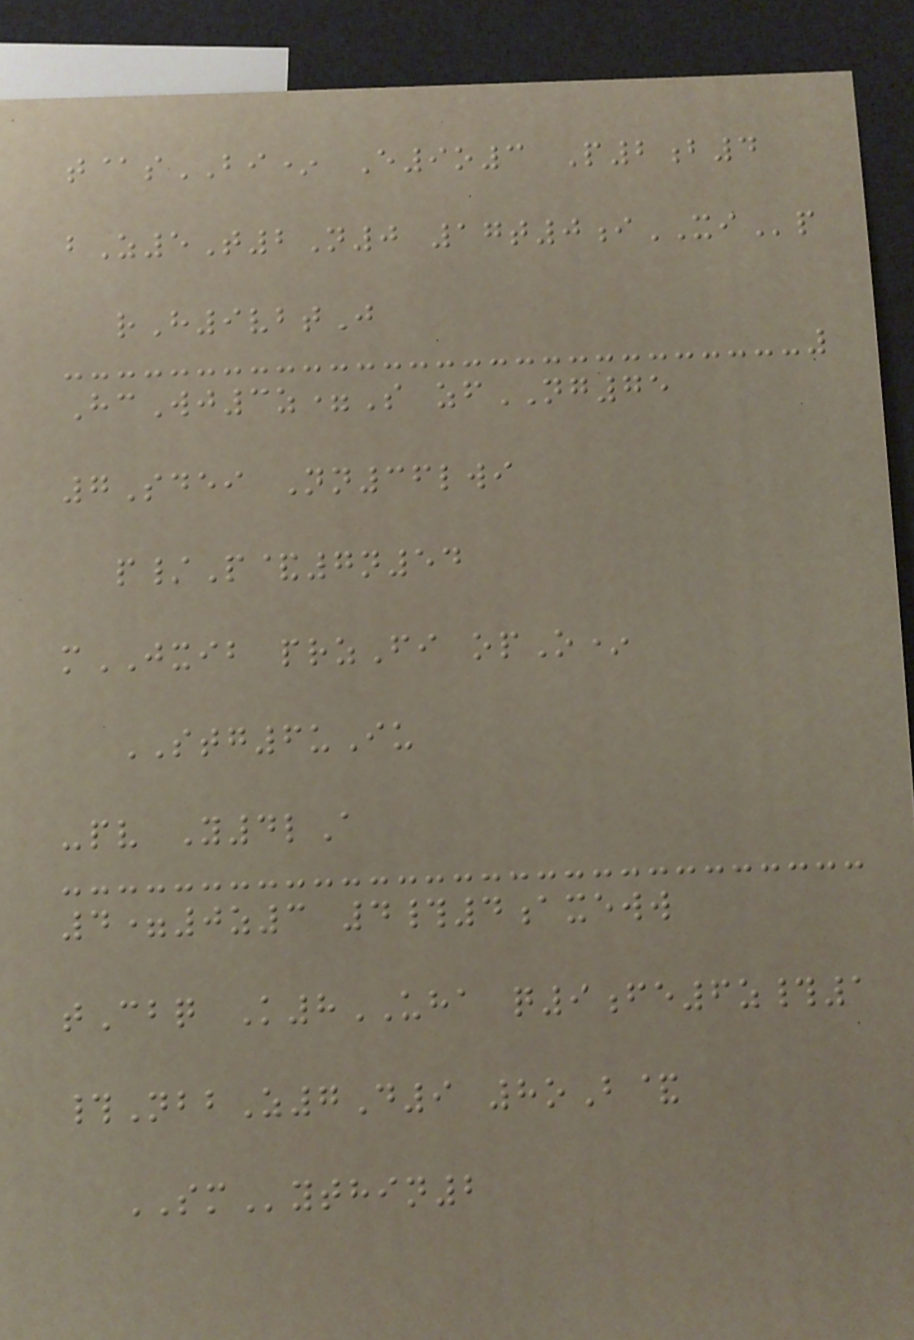t@sBI* E9o3 P2b4
bZ5T2N0 17t0iXIp
rH9vbtJ
HcWj3z=S zfNG75
7Sdei Nn36lwi
p/P&7n54
mJXIB przFi opO*
STG6uIu
-pv Y4lA
4=0z3 4#4axeww
tCbq K8UHA q9fe6z#1
#NbbZ7D9 8oB&
SMythin2
